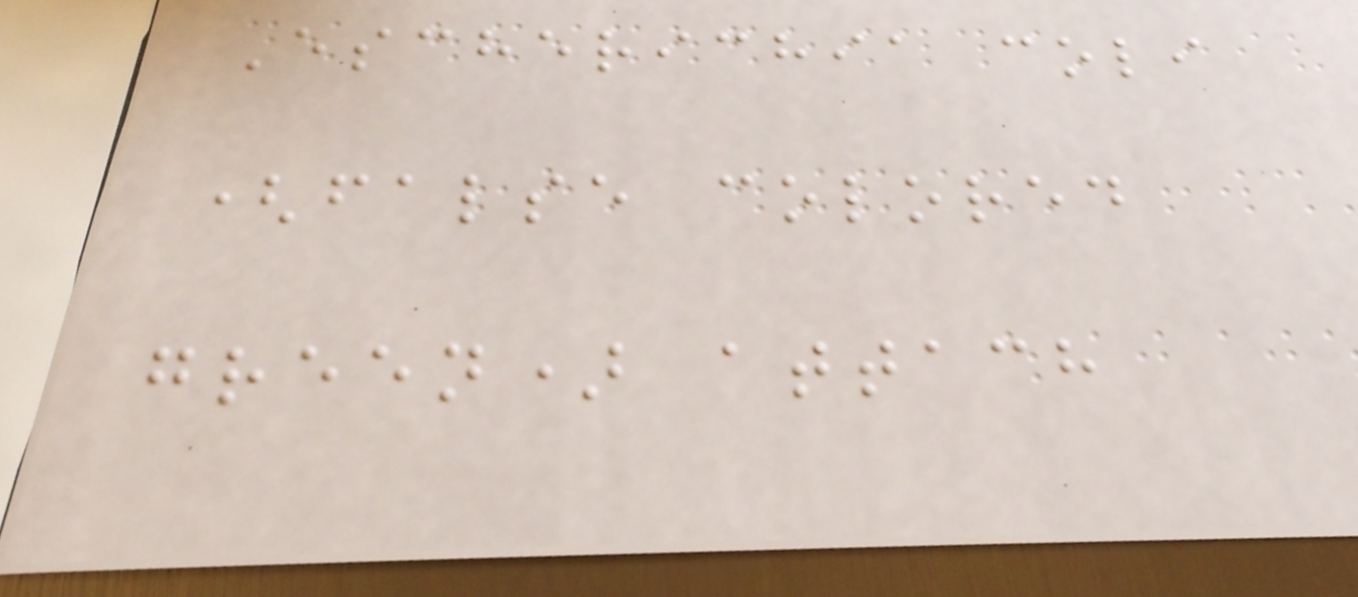Escherichia coli
(false colored
green) attach
